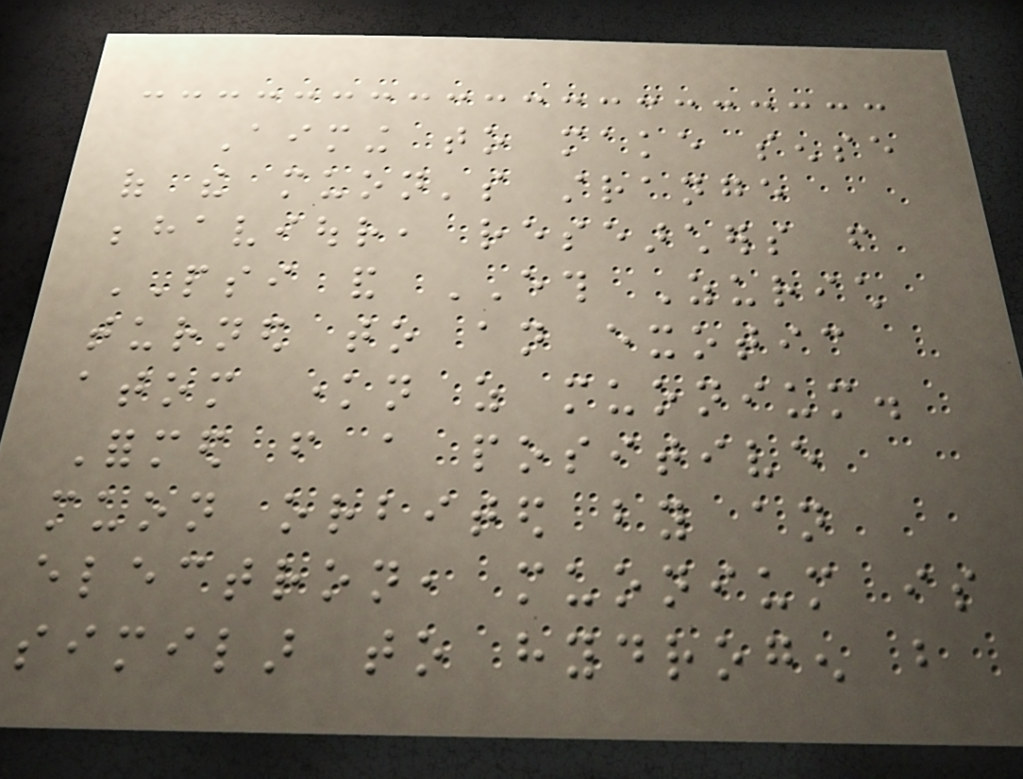Aiming to make sense
of the muon's strange
behaviour, researchers from
PSI and ETH Zurich
turned to an exotic
atom known as muonium.
Formed from a positive
muon orbited by an
electron, muonium is
similar to hydrogen but
